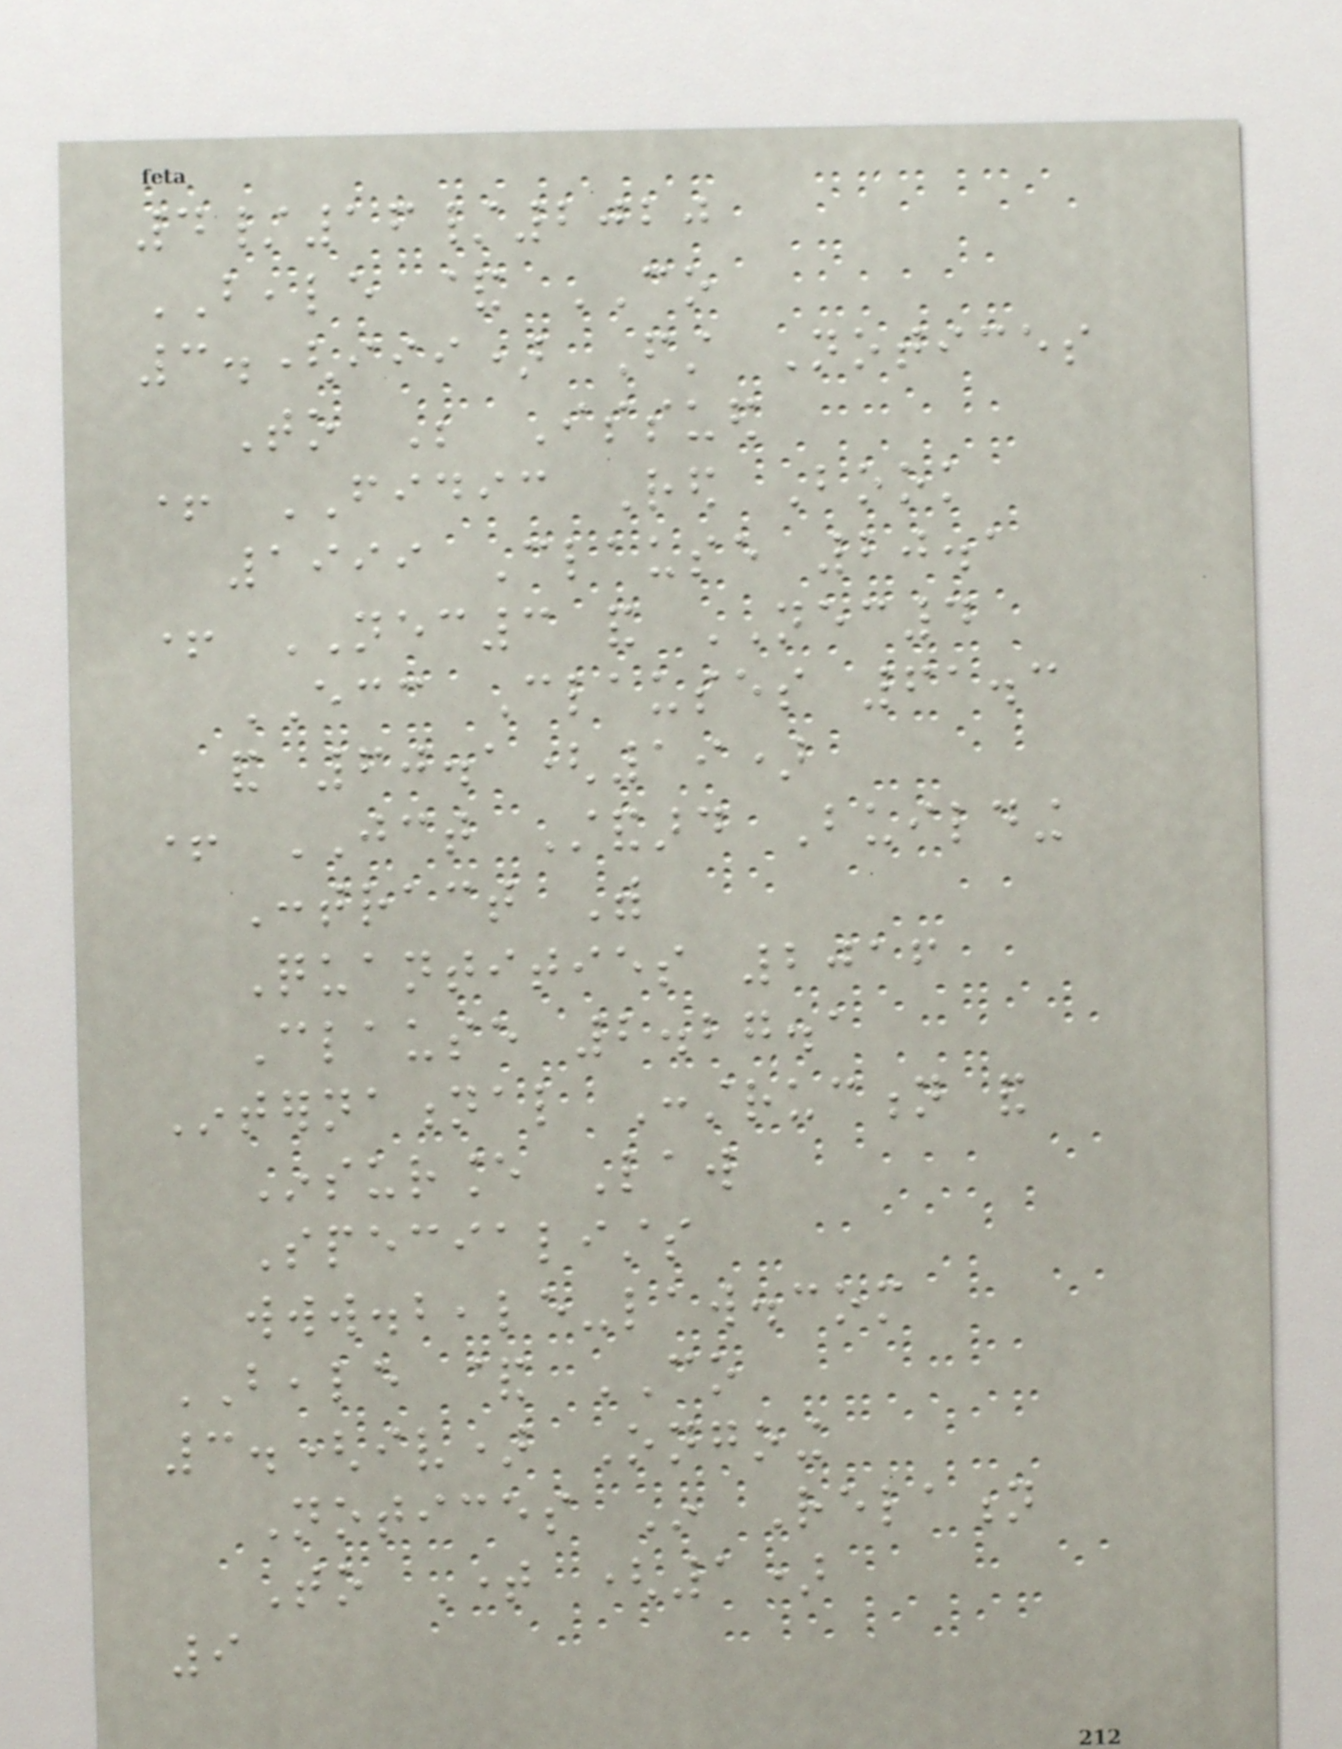4/16/2020
BEALE & CO
3.(iii) First Notices
To Be Issued
+ FIDIC Red Book
1999 Clause 20.1
+ NEC3 and NEC4
ECC Clauses 61.3
and 60.1(19)
+ JCT Standard Building
Contract With
Quantities 2016
Clause 2.27.1
International Construction and
Insurance Law
Specialists
www.beale-law.com
BEALE & CO
3.(iv) Ongoing
Notices In Relation
To Time (1)
9
